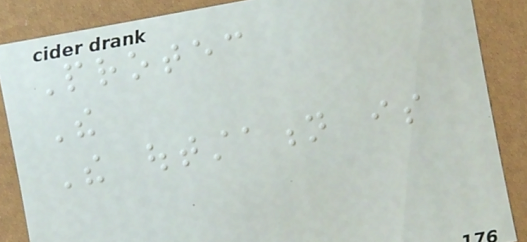Protec
The
The outstation is
